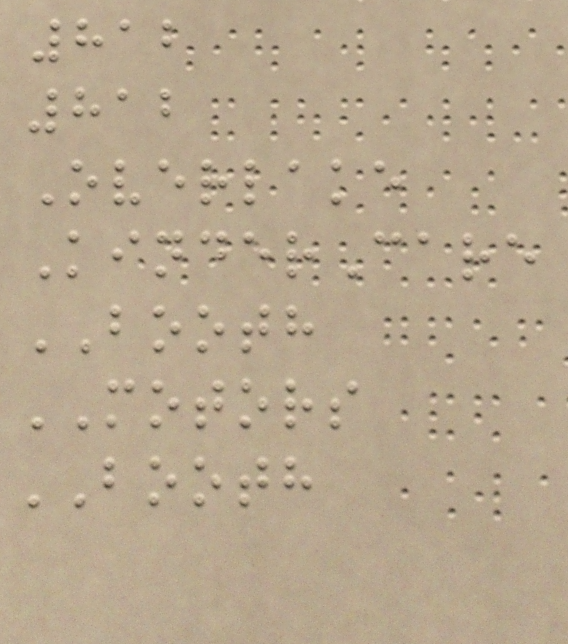812
812
Overlake
KinderCare
BOOTH
MOTORS
BOOTH
